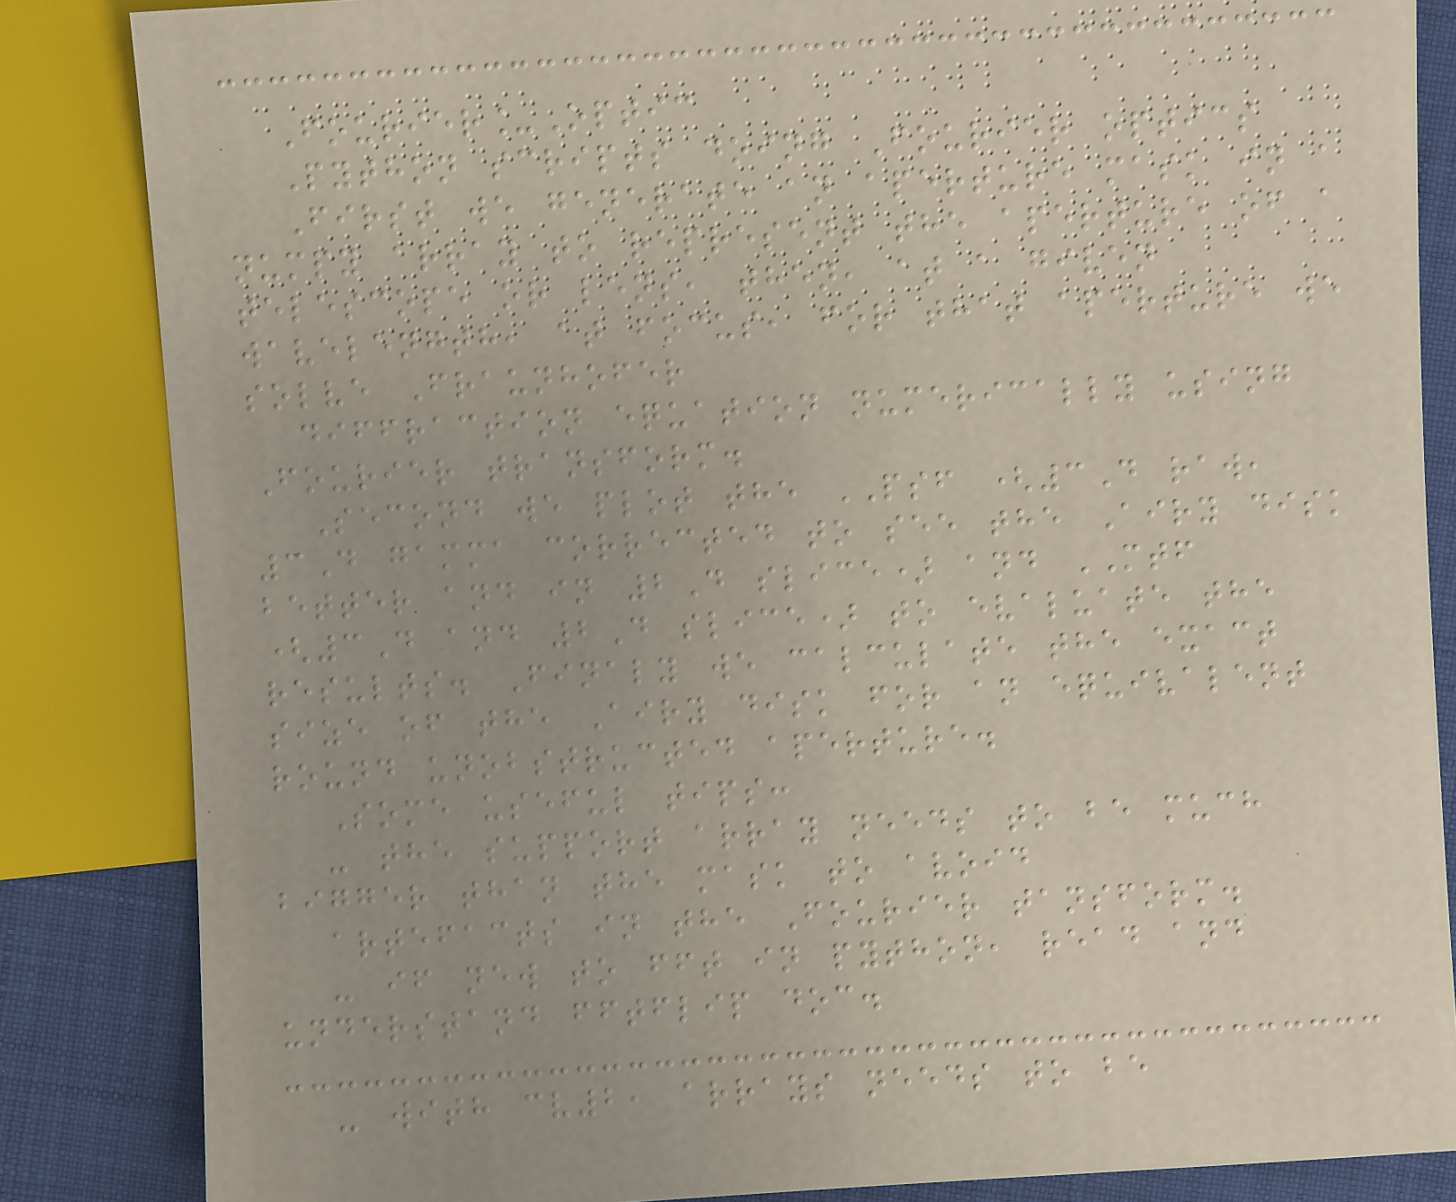Fourier_Optic
Python scripts doing Fourier optics
First we generate an aperture mask in a
numpy array to represent the aperture of a
telescope or lens, then, at a given
wavelength, at focus, for that aperture we
solve Fraunhofer
diffraction equation numerically using
Fourier transform.
Second we plot the PSF (3D raw,
3D gamma corrected to see the Airy disk
better and in 2D slice) and MTF
(3D and 2D slice) to evaluate the
results. Finaly we calculate the exact
size of the Airy disk for an equivalent
round unobstructed aperture.
Some useful tips:
- the support array needs to be much
bigger than the mask to avoid
artefacts in the Fourier tansform.
- if new to fft in python, read and
understand fftflip doc.
- with cv2, arrays needs to be
